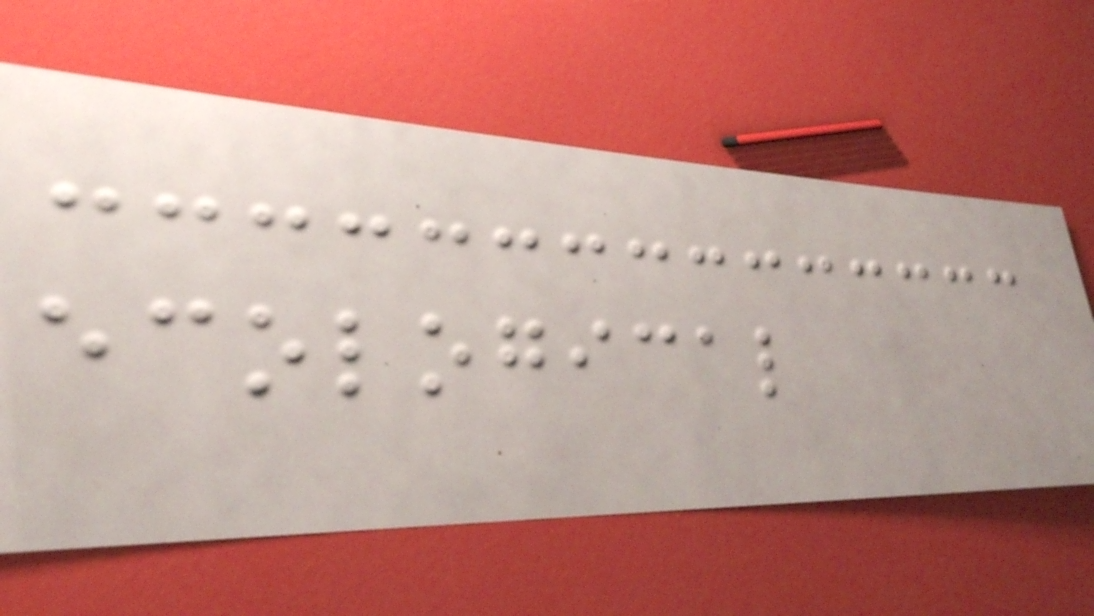ecological
